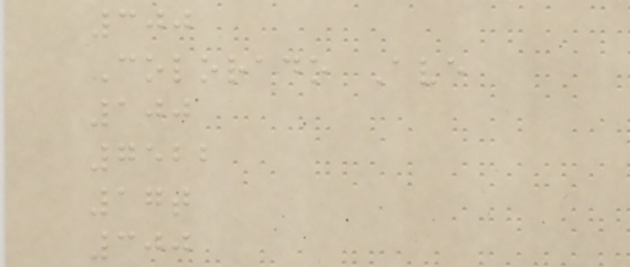300
Colorado Ave
100
7522
17t
300
